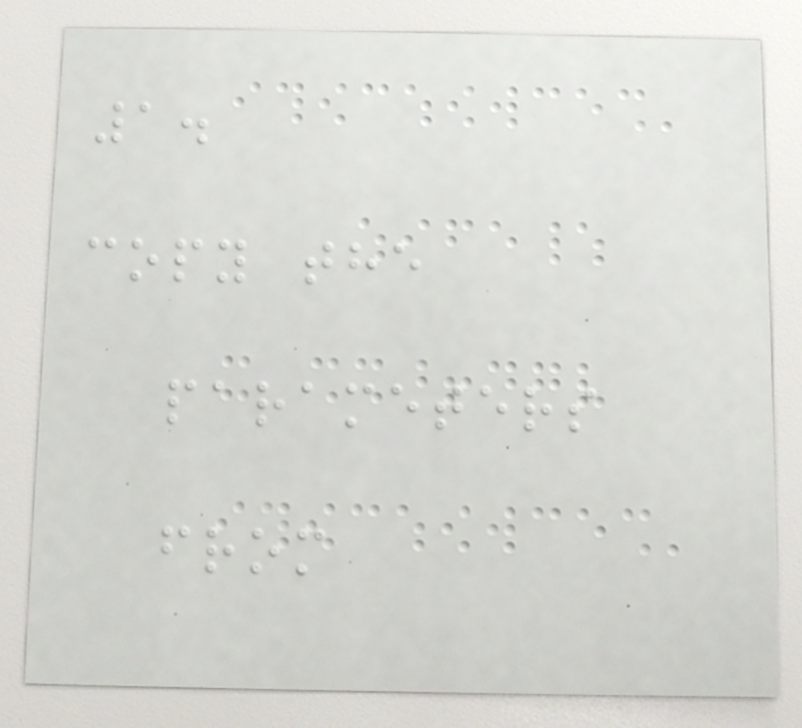1.
copy the
parameters
from
